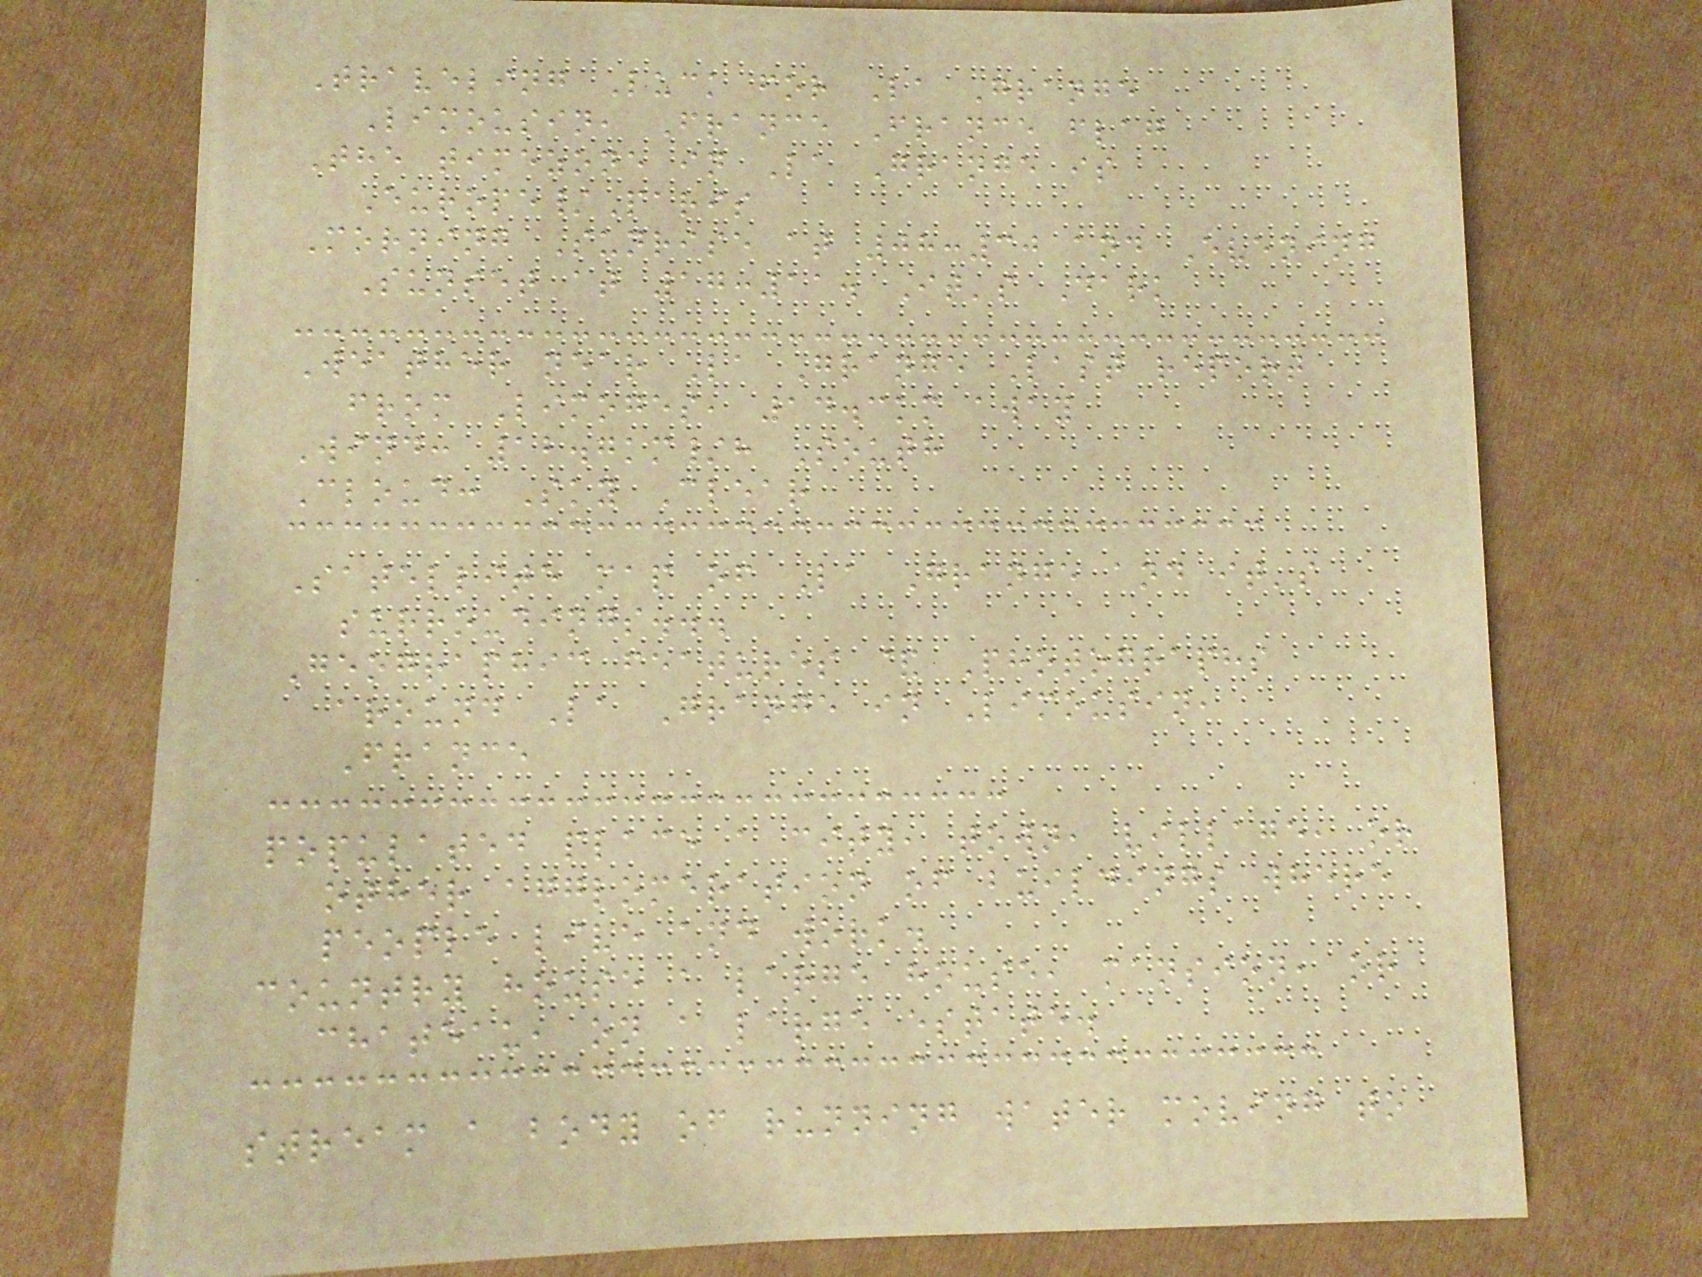Traveling Luck for La Grange
Limousin, France France flag
The timezone in La Grange is
Europe/Paris
Morning Sunrise at 08:30 and Evening
Sunset at 17:11. It's Dark
Weather near La Grange Last report
from Limoges, 14.3km away
Wind: 12.7km/h South
Cloud: Sky Clear
Satellite map of La Grange and it's
surroudings...
Geographic features & Photographs
around La Grange in Limousin,
France
populated place a city, town, village, or
other agglomeration of buildings where
people live and work.
country house a large house, mansion, or
chateau, on a large estate.
stream a body of running water moving to
